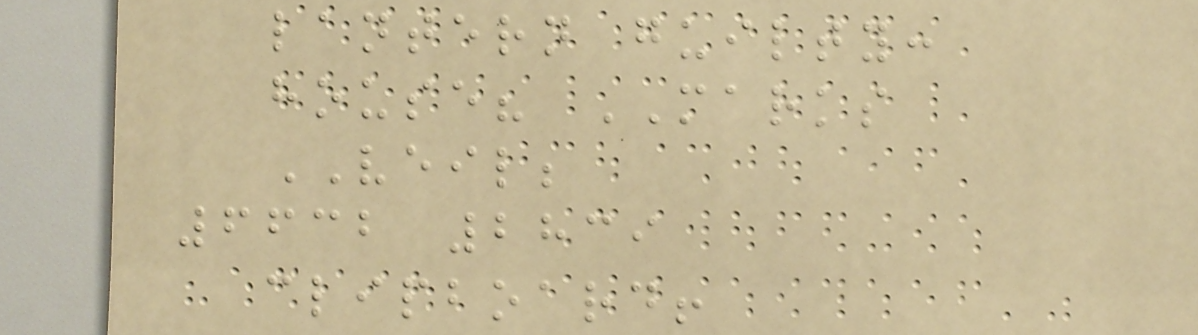lantern guilty:
house? MARKS
VEIL;
6632 2839
clipboard!
